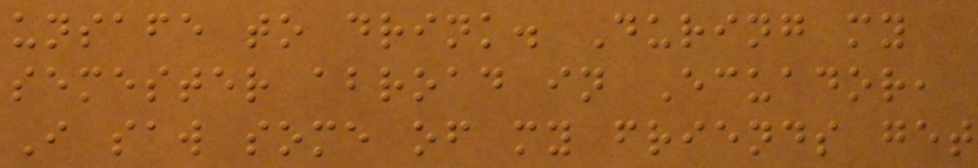unsafe to drink. During my
semester abroad in Ecuador,
I saw some of my friends get
